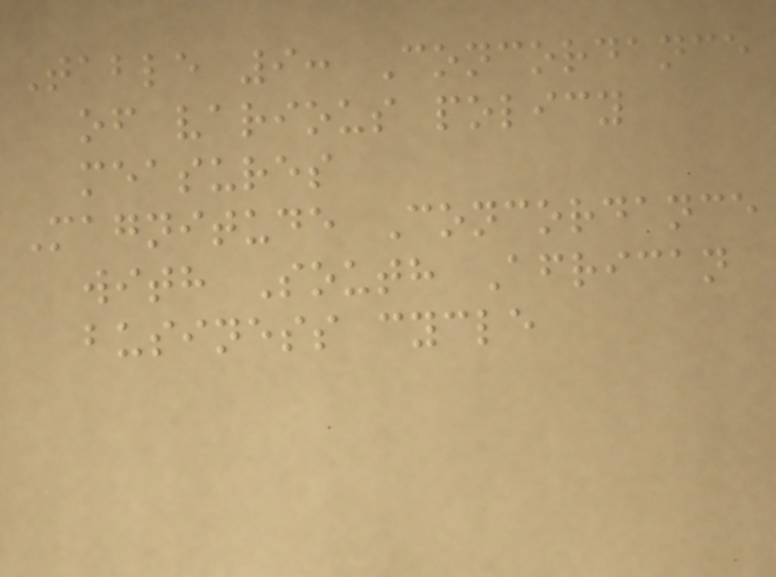Table 9: Concordance
of various policy
measures
Magnitude Concordance
with South African
business cycle
